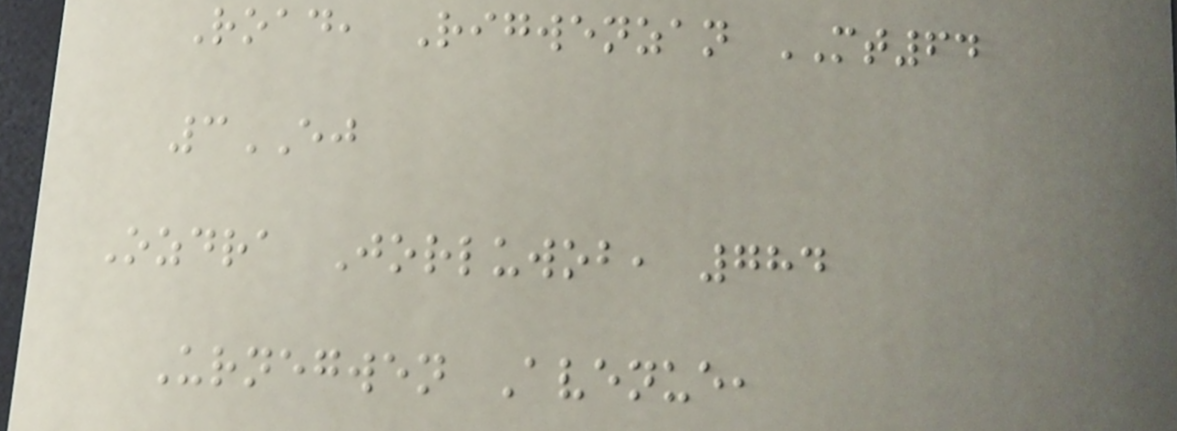Road, Rigwenzan MT64
3EJ
Ozdra Jorluwob, 784
Urnegwen Avenue,
